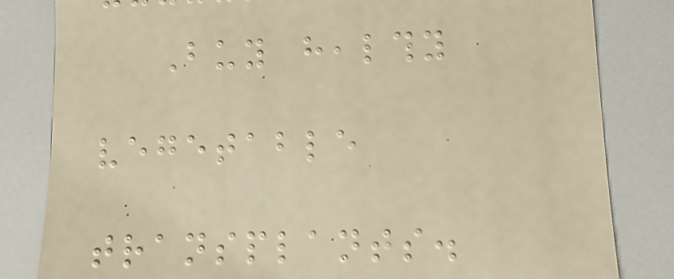Buy healthy
vegetable
transplants.
